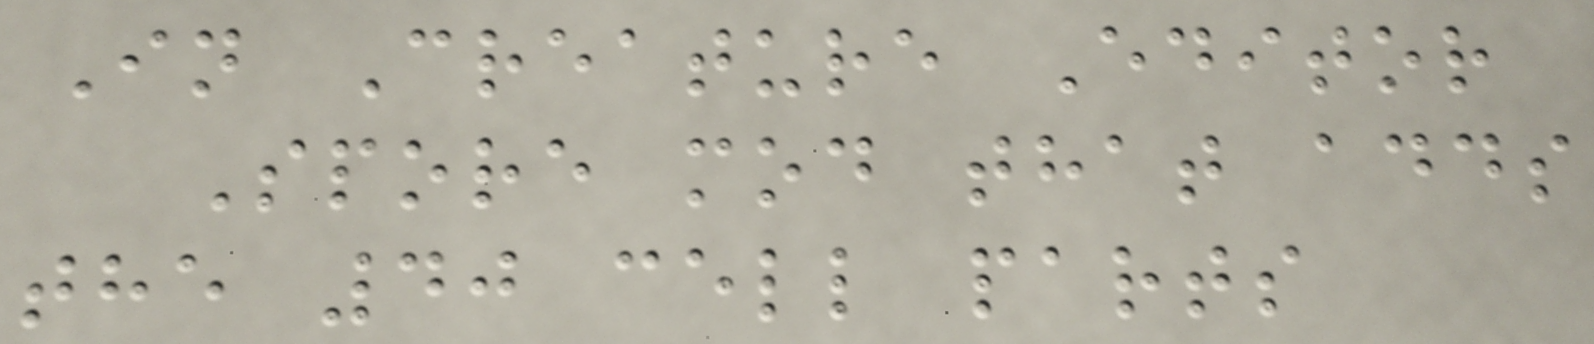In Creature Editor
Spore mod that adds
the 40 cell parts
